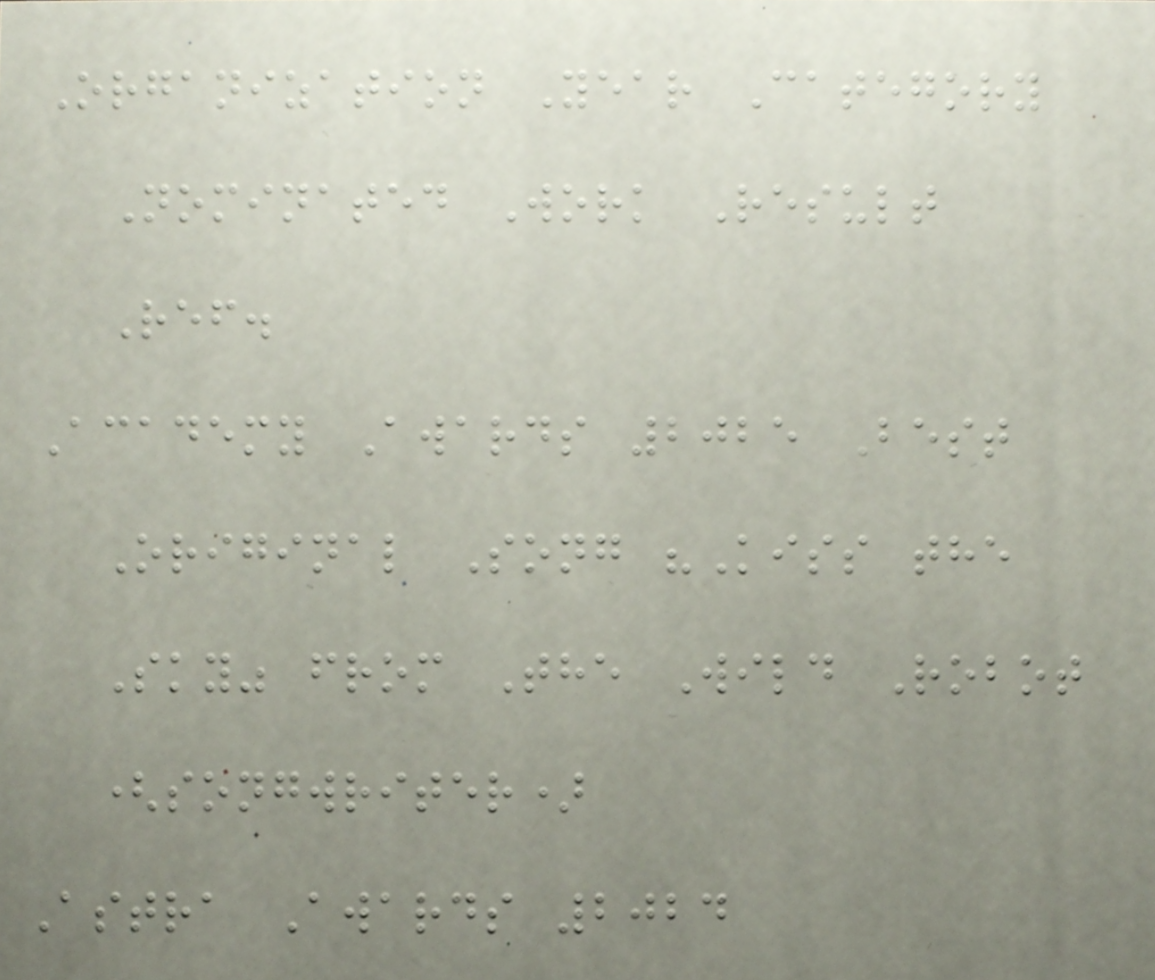Organization Year Category
Nominated Work Result
Ref.
Academy Awards 2025 Best
Original Song "Kiss the
Sky" from The Wild Robot
(songwriter)
Astra Awards 2024
